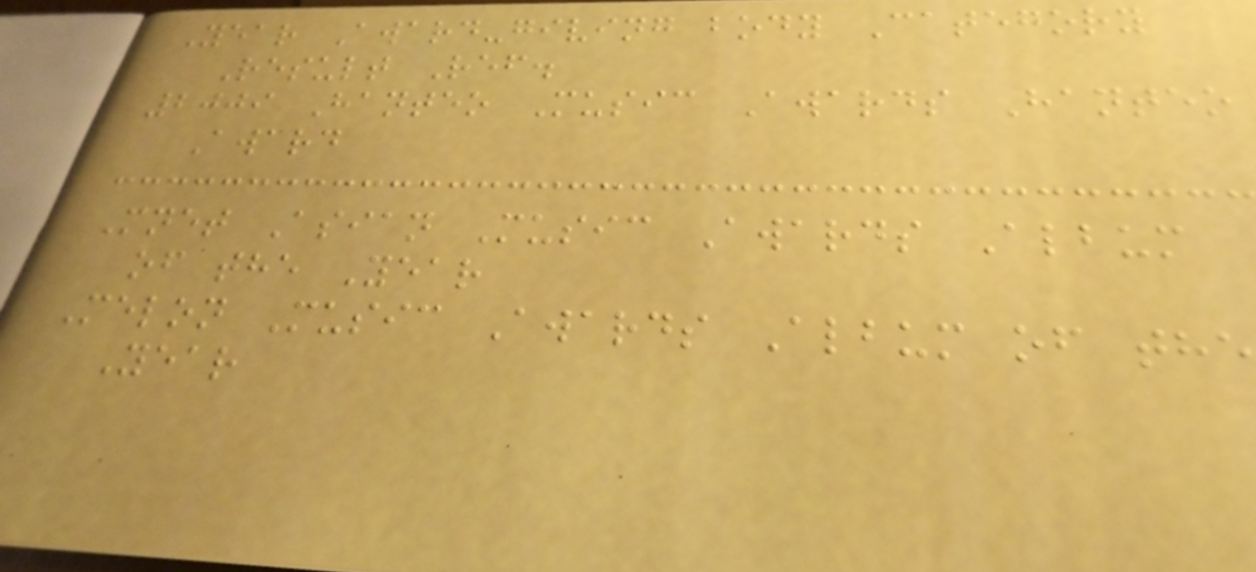Year Award-giving body Category
Result Ref.
2009 Hanteo Music Awards Hanteo
Award
Mnet Asian Music Awards Album
of the Year
Melon Music Awards Album of the
Year
